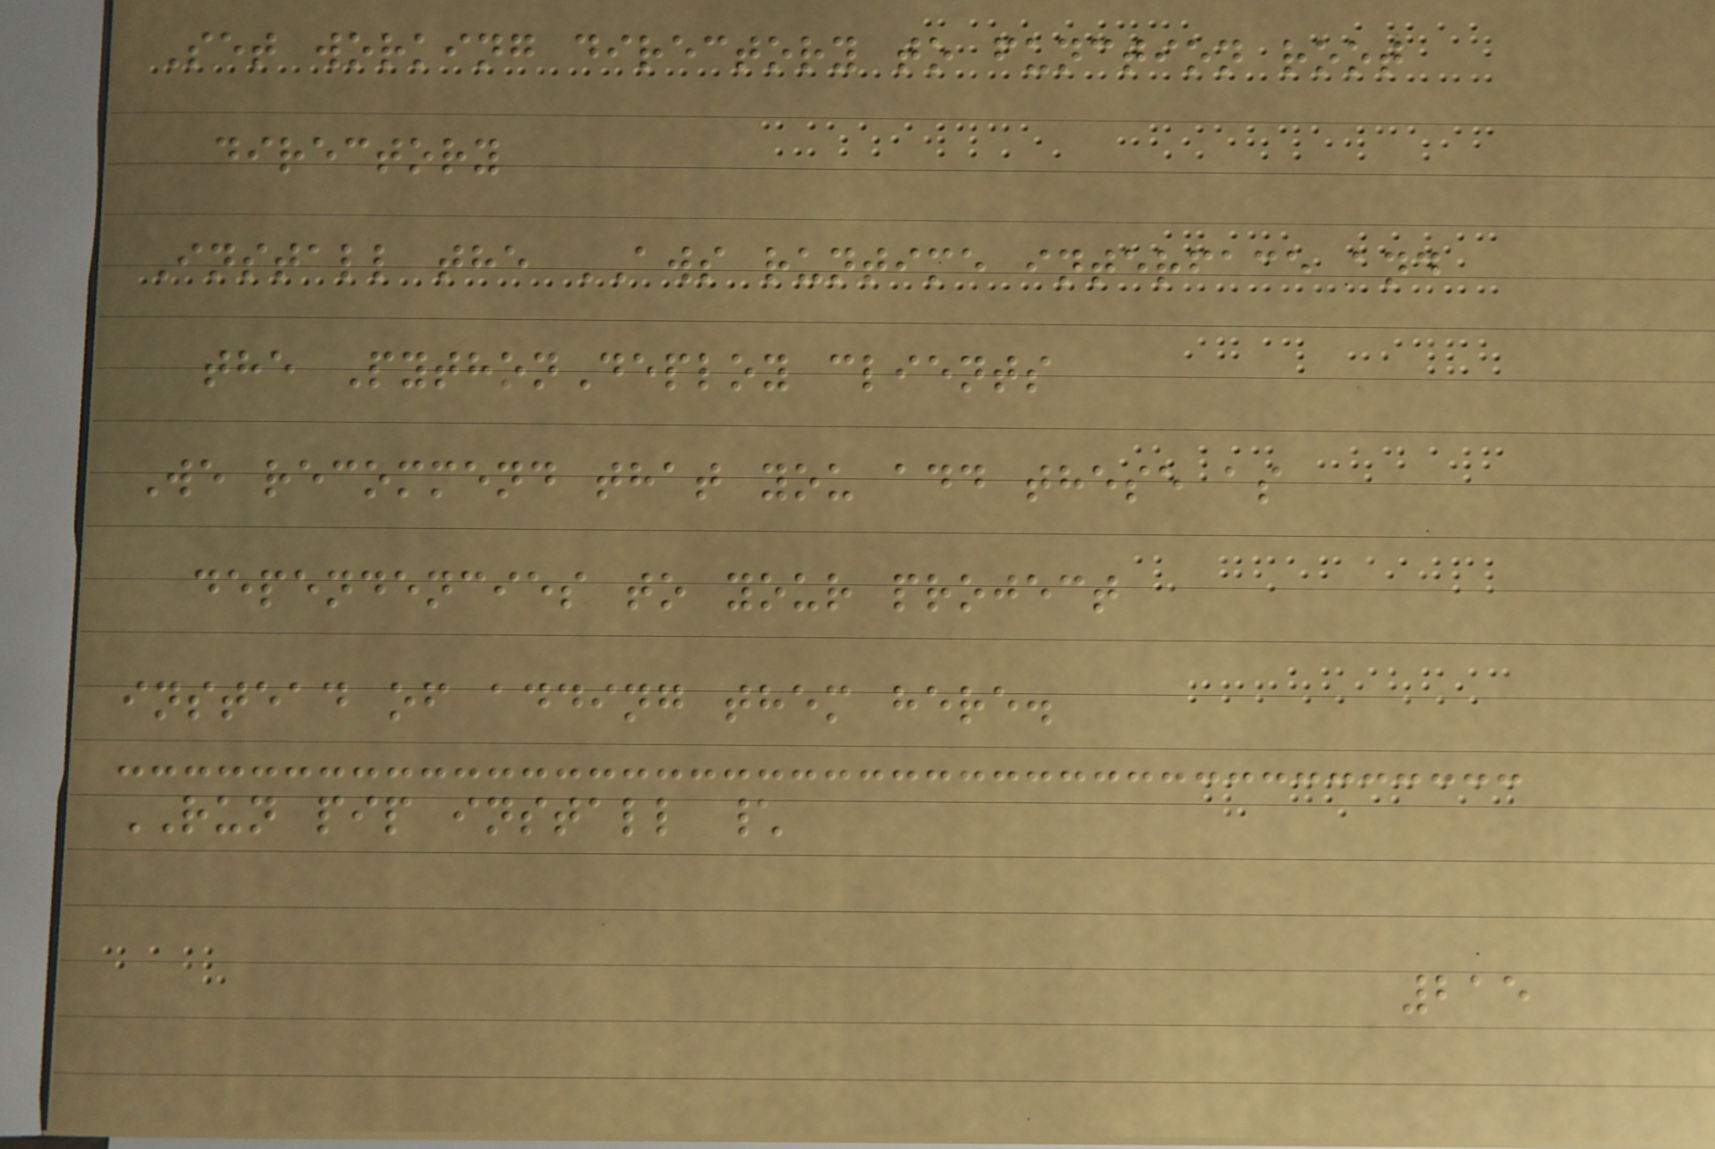Set working directory to function root
directory
Install the AWS runtime interface and
the PythonDeploy clients
We recommend that you add these as
dependencies to your project
instead of adding them here.
RUN pip install \
215
